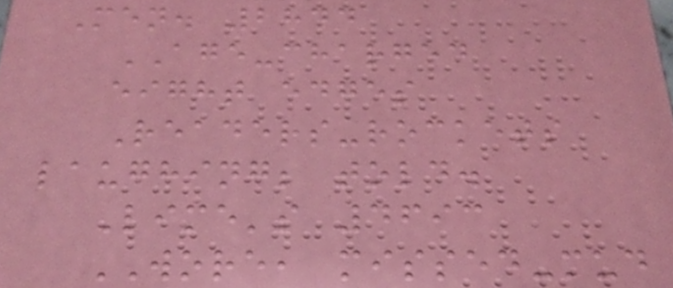Men. 2844
AGE-charged
eight edges
Readers-rockets
laughing; told.
Lime's 4693
WORE, missed-mud
